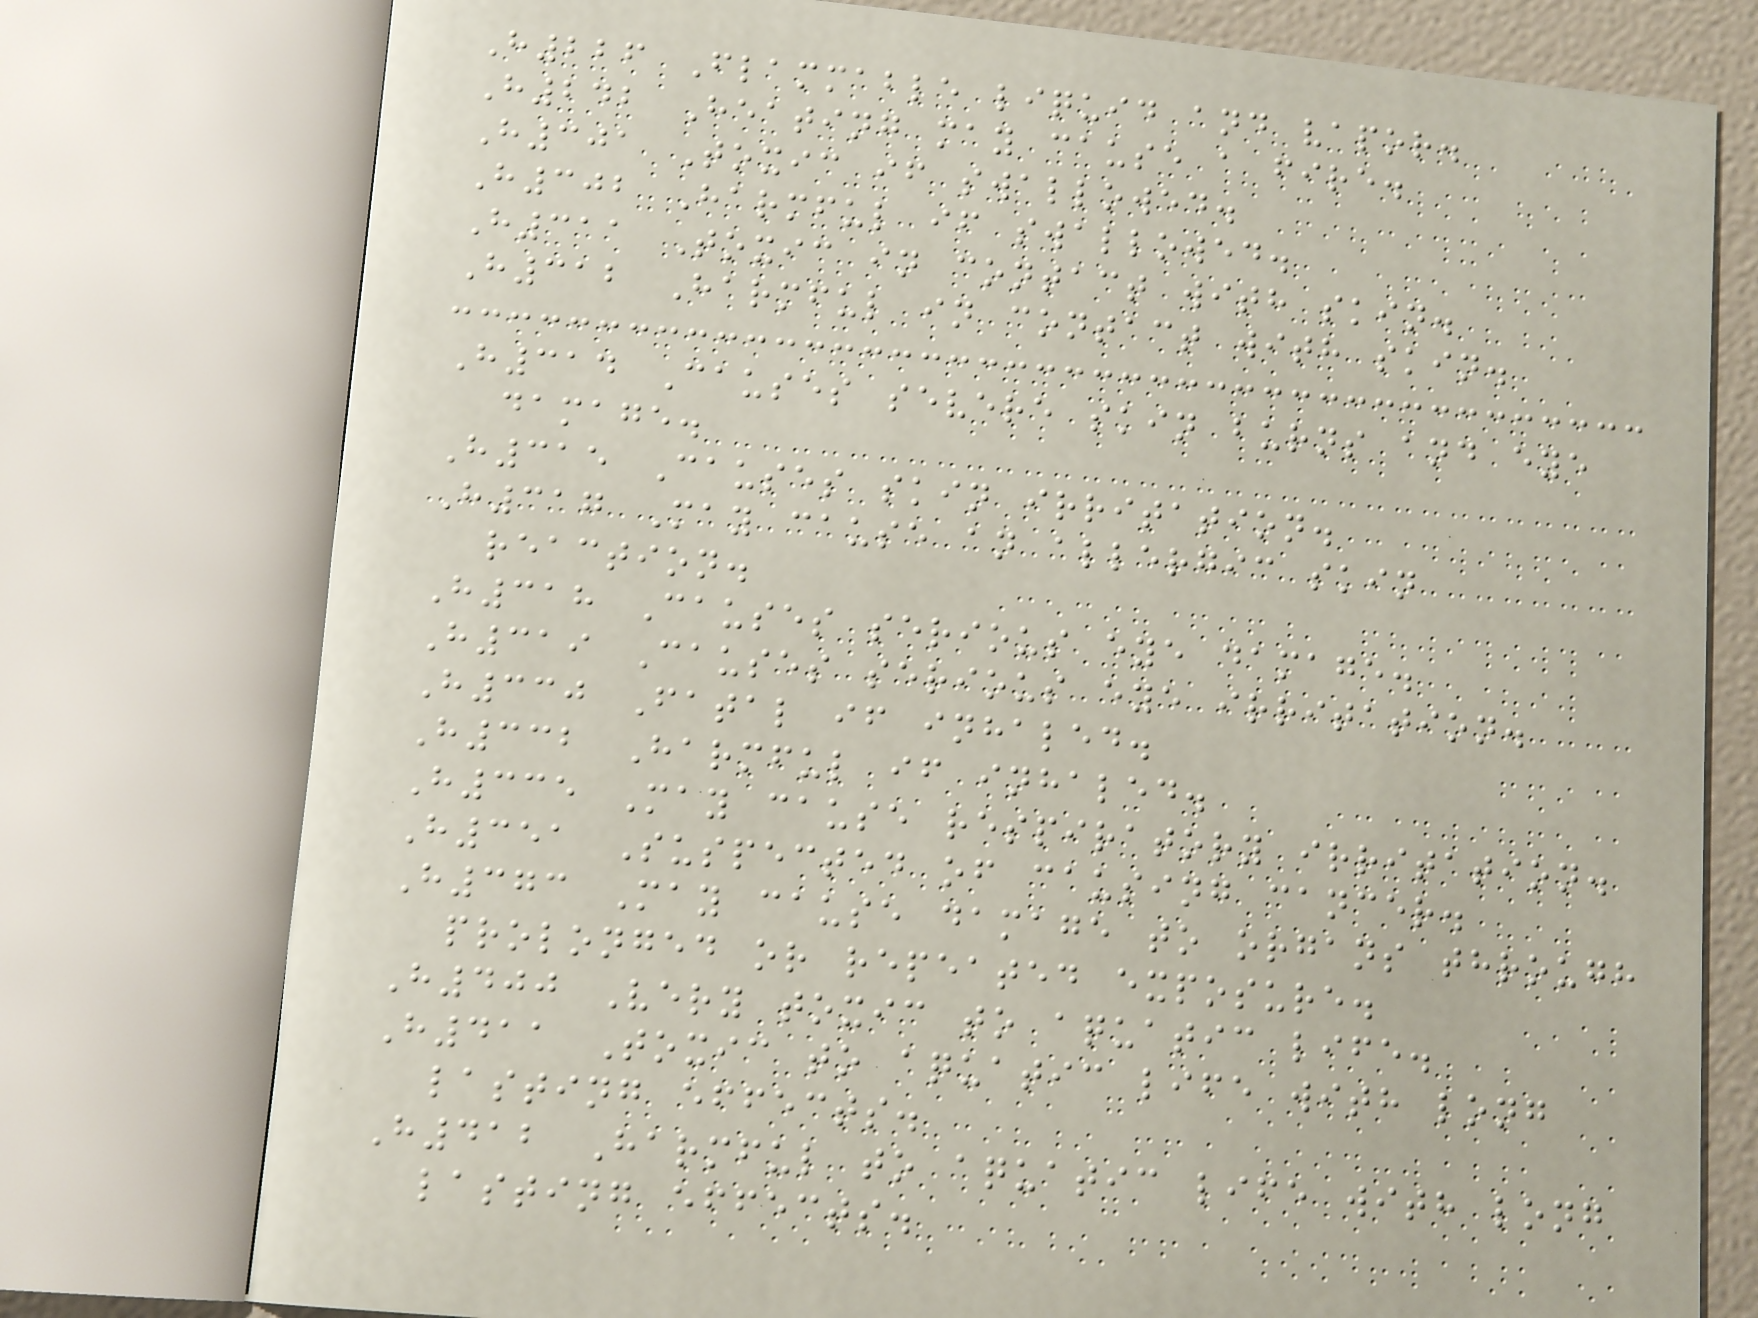H226 Flammable liquid and vapor.
H242 Heating may cause a fire.
H301 Toxic if swallowed.
H302 Harmful if swallowed.
H311 Toxic in contact with skin.
H312 Harmful in contact with skin.
H314 Causes severe skin burns and eye
damage.
H315 Causes skin irritation.
H317 May cause an allergic skin
reaction.
H318 Causes serious eye damage.
H319 Causes serious eye irritation.
H330 Fatal if inhaled.
H332 Harmful if inhaled.
H335 May cause respiratory irritation.
H351 Suspected of causing cancer.
H373 May cause damage to organs through
prolonged or repeated exposure.
H400 Very toxic to aquatic life.
H411 Toxic to aquatic life with long
lasting effects.
H412 Harmful to aquatic life with long
lasting effects.
